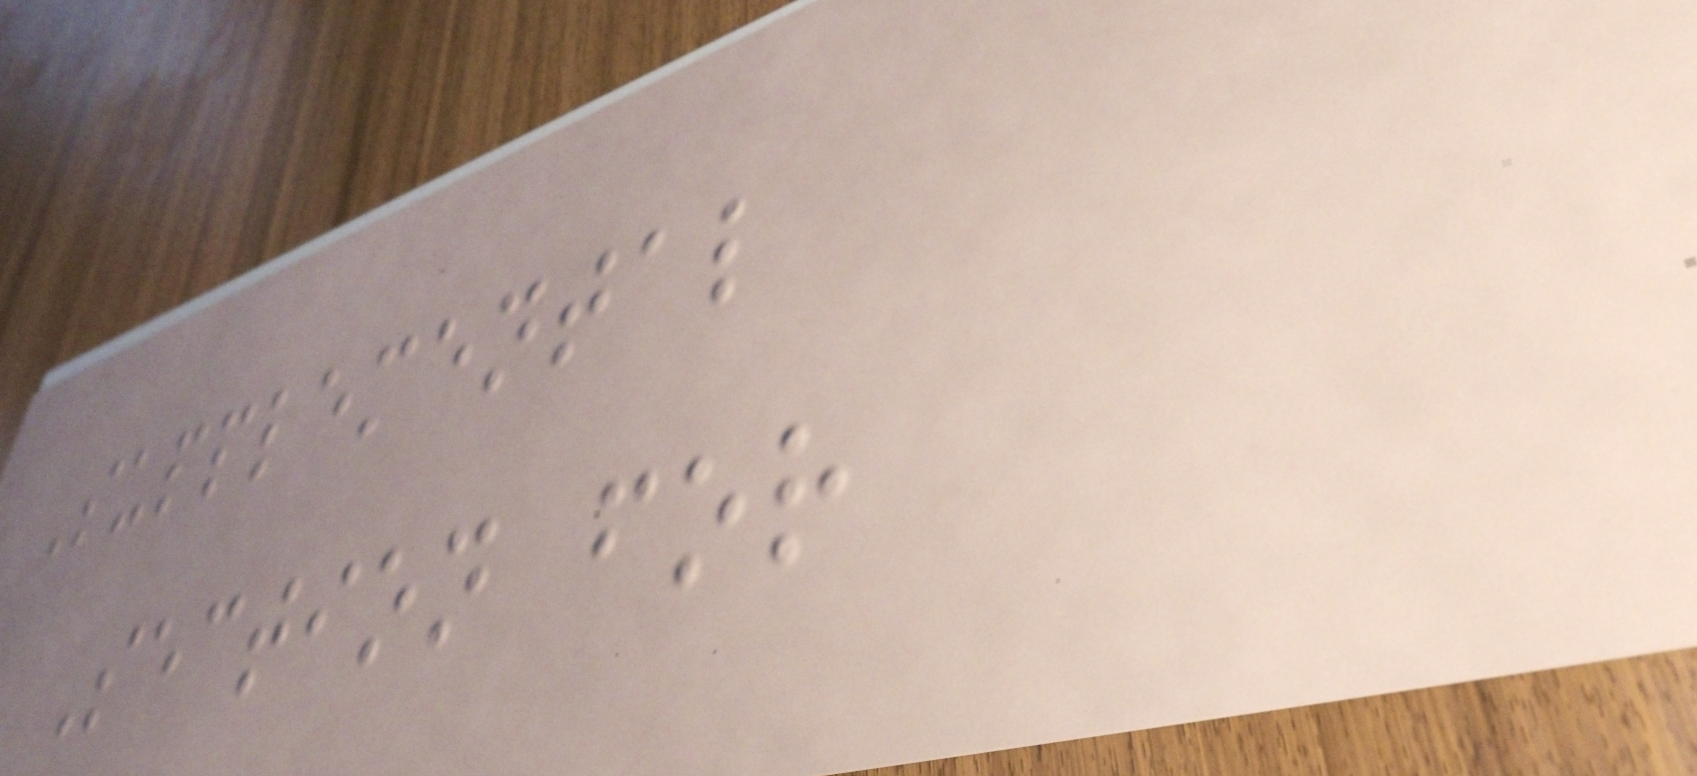Supplemental
Section for
